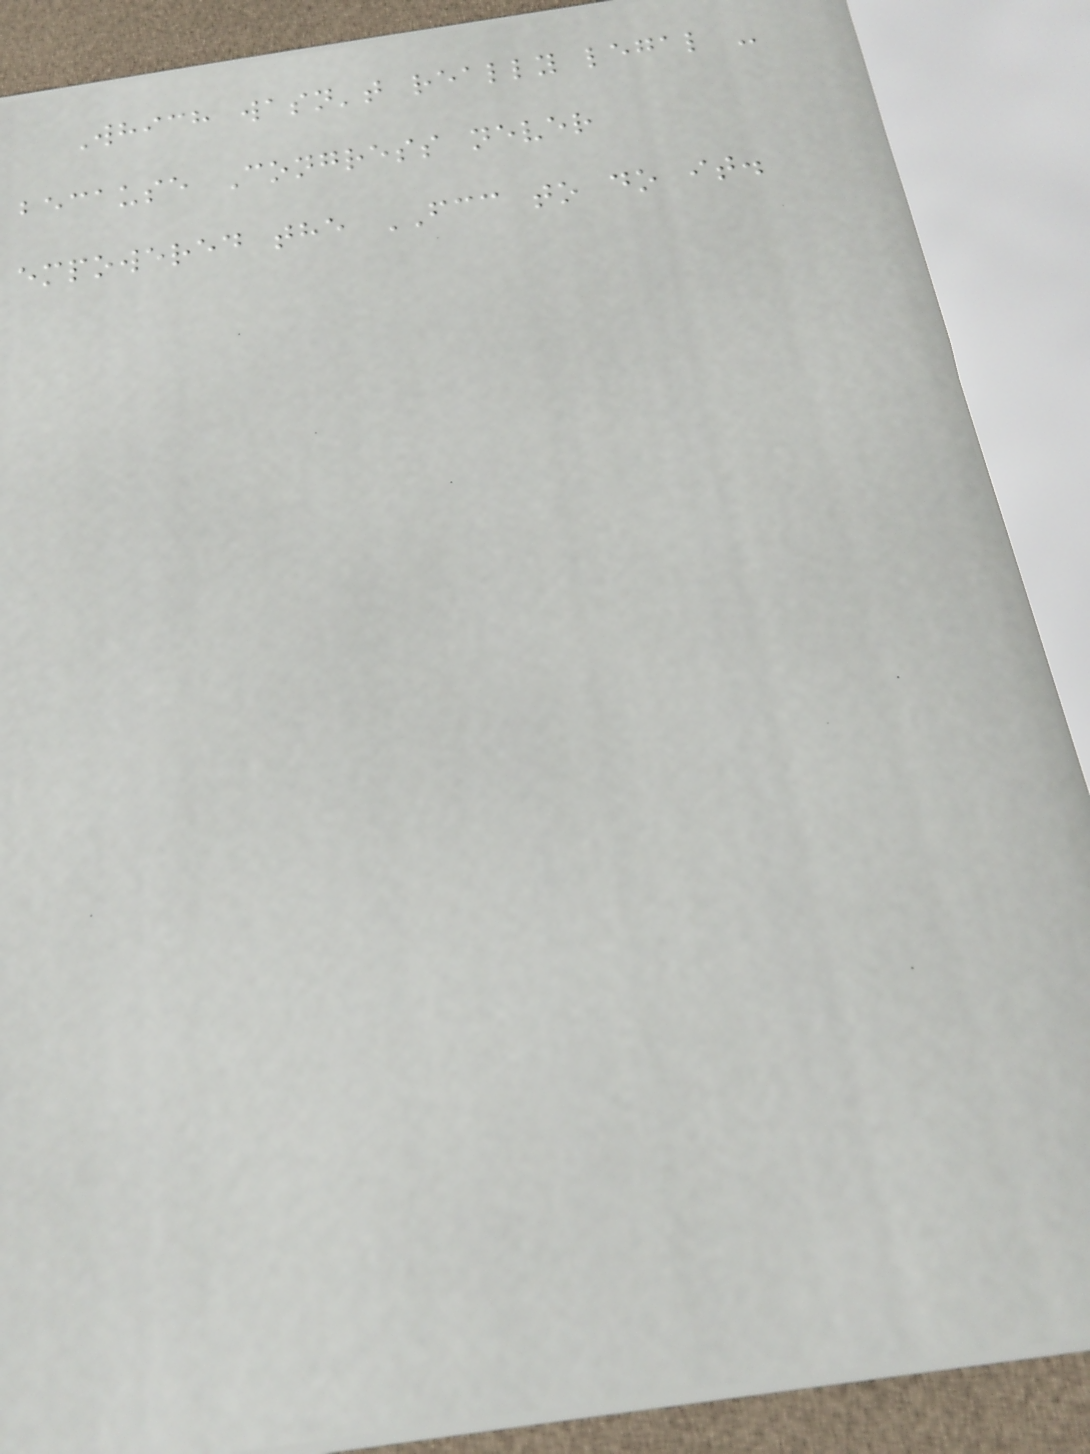Which wasn't really legal -
because Congress never
empowered the FCC to do it.
